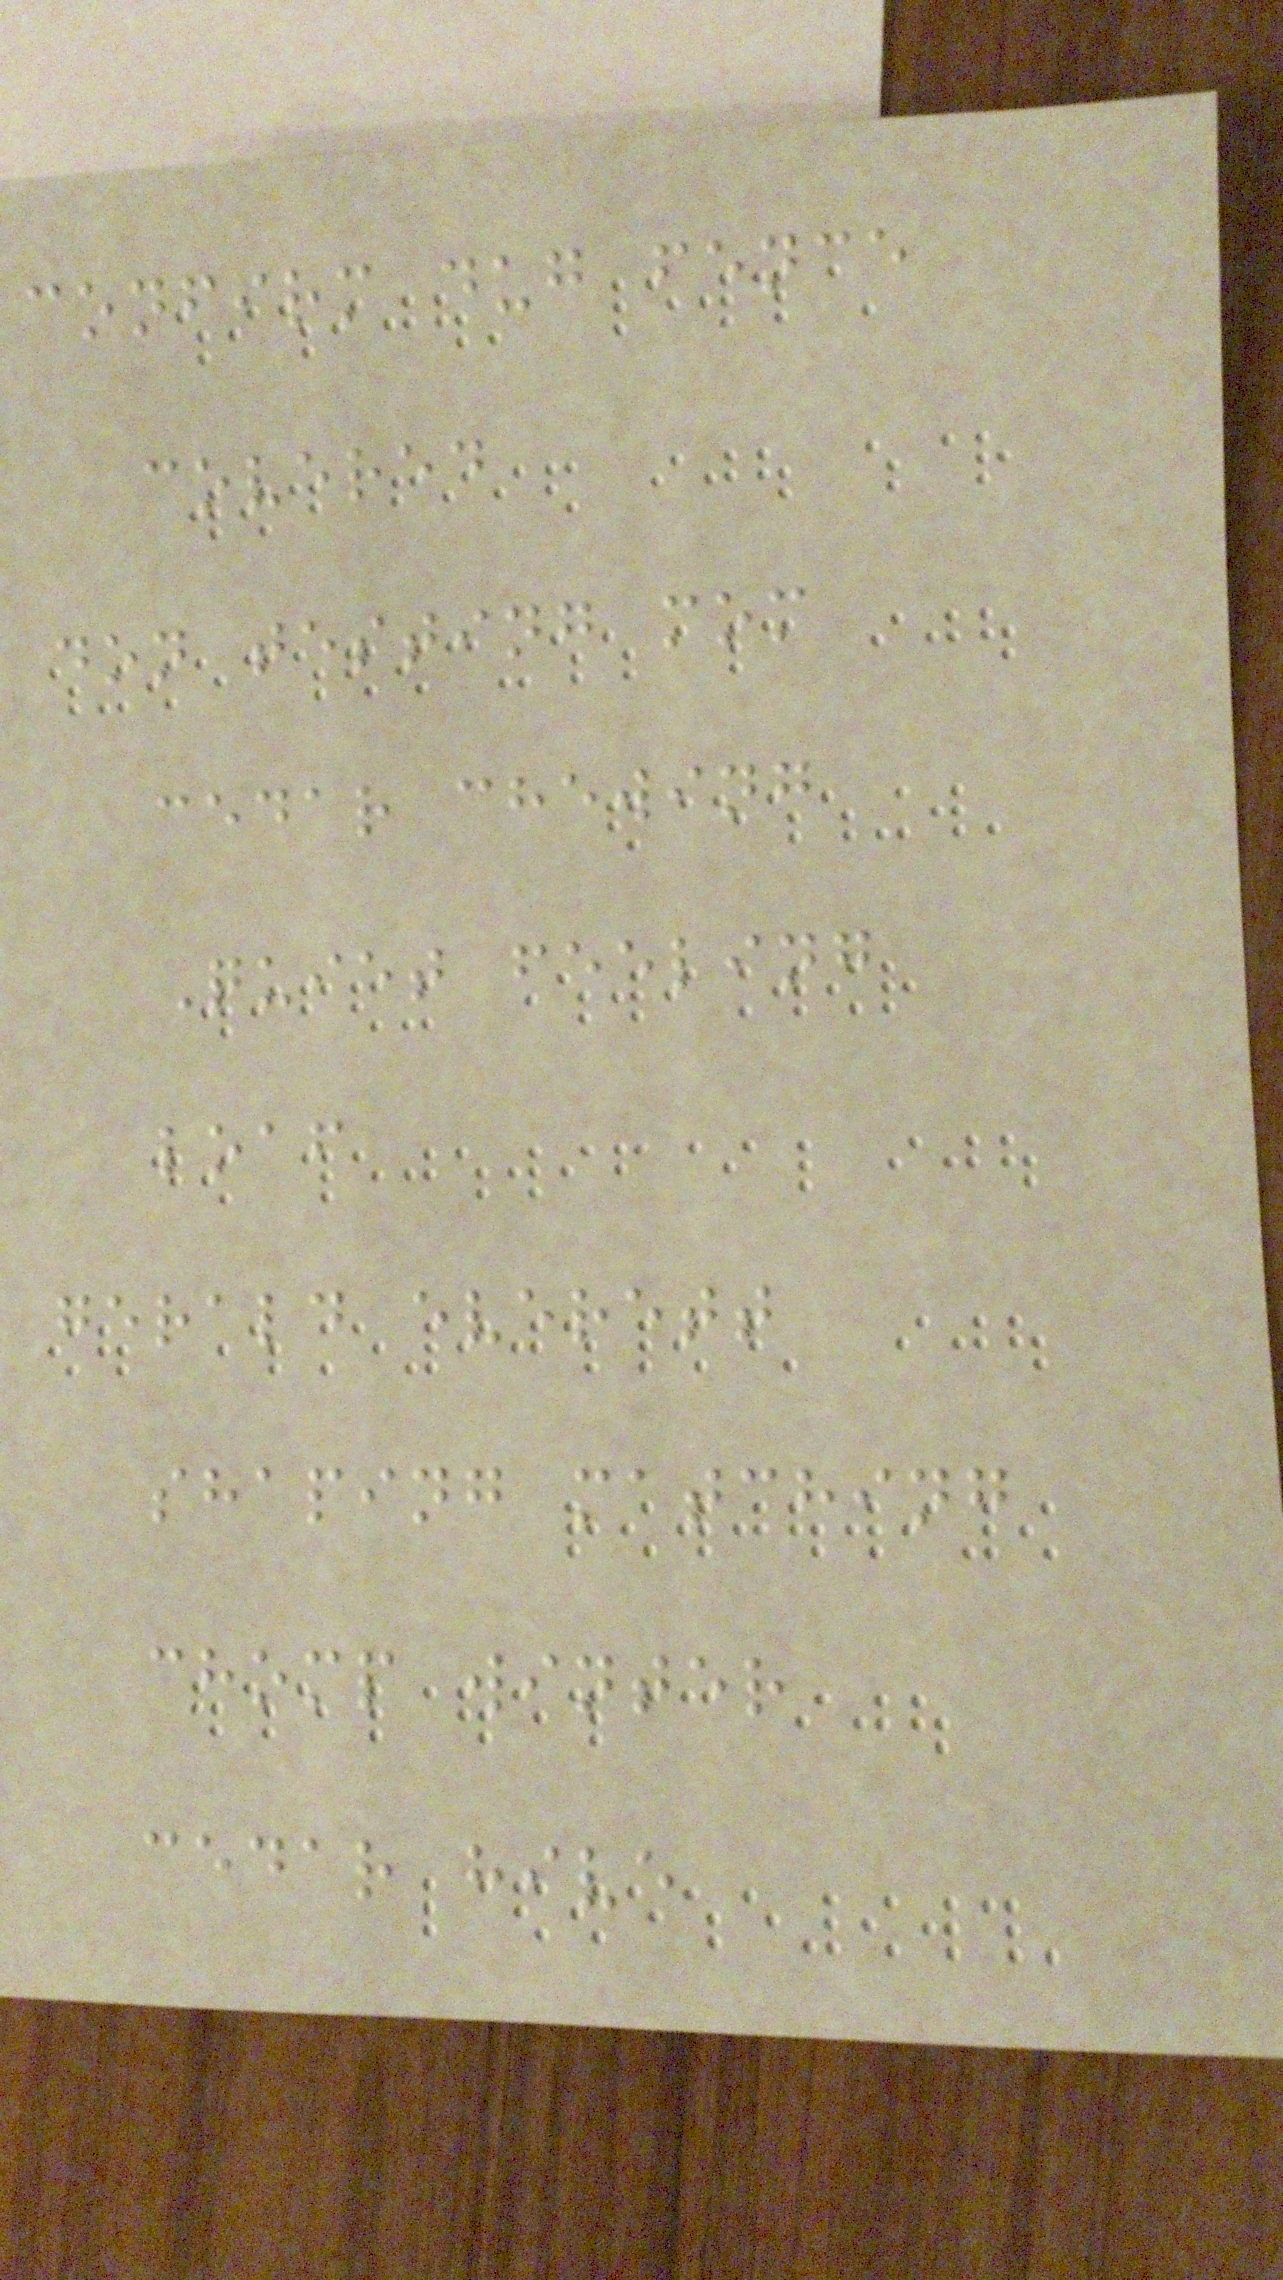confirm dug fence
covered
don testing mom
cedar chewing
Quiet feeling
loaf
gerald everett
shaping matching
chomp winter
cedar hive
